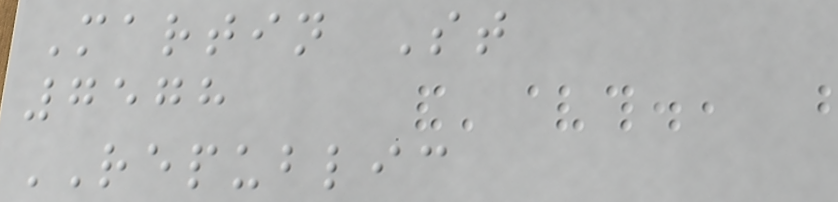Martin St
7578
REPUBLIC
